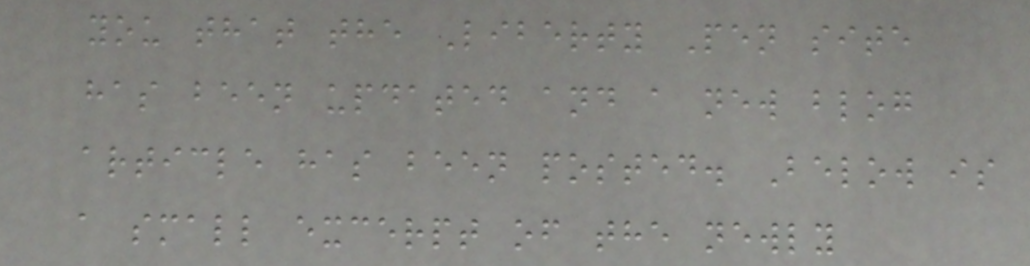you that the Liberty Pen site
has been updated and a new blog
article has been posted. Below is
a small excerpt of the newly
